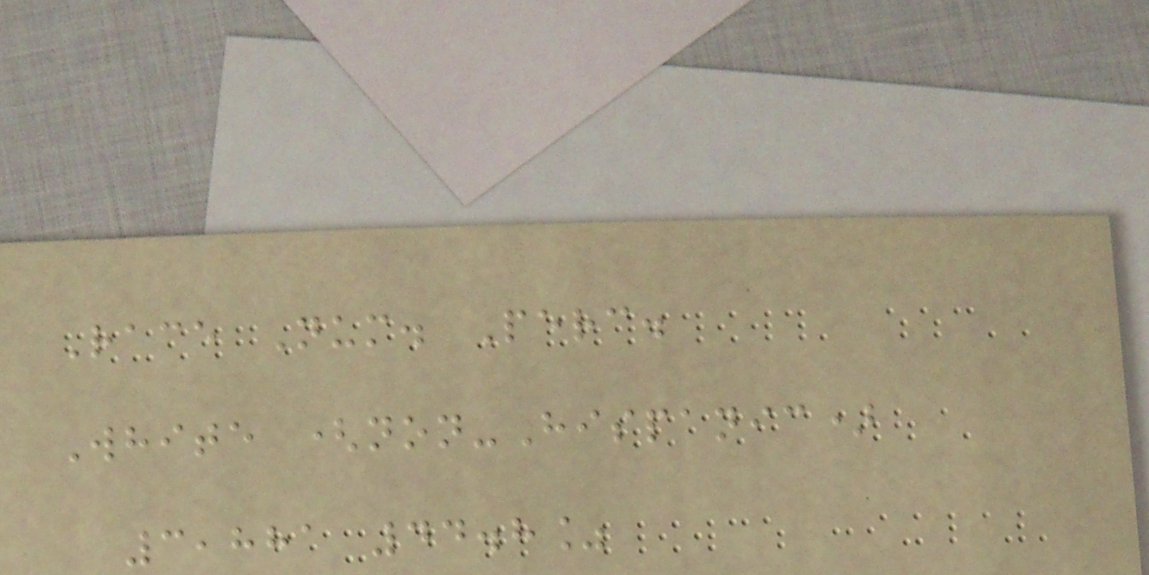Race Num. Perc.
White (non-Hispanic)
3,881 44.8%
